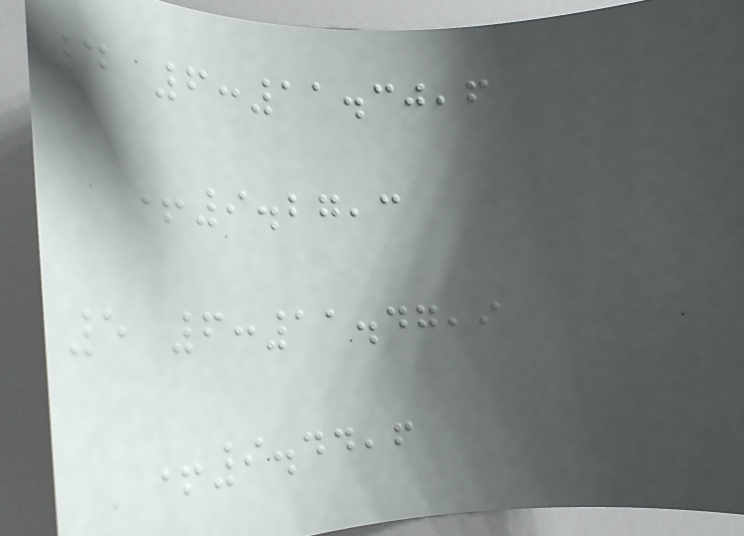4 6:11.30,6
+9.27,3
5 6:11.47,9
+9.44,6
